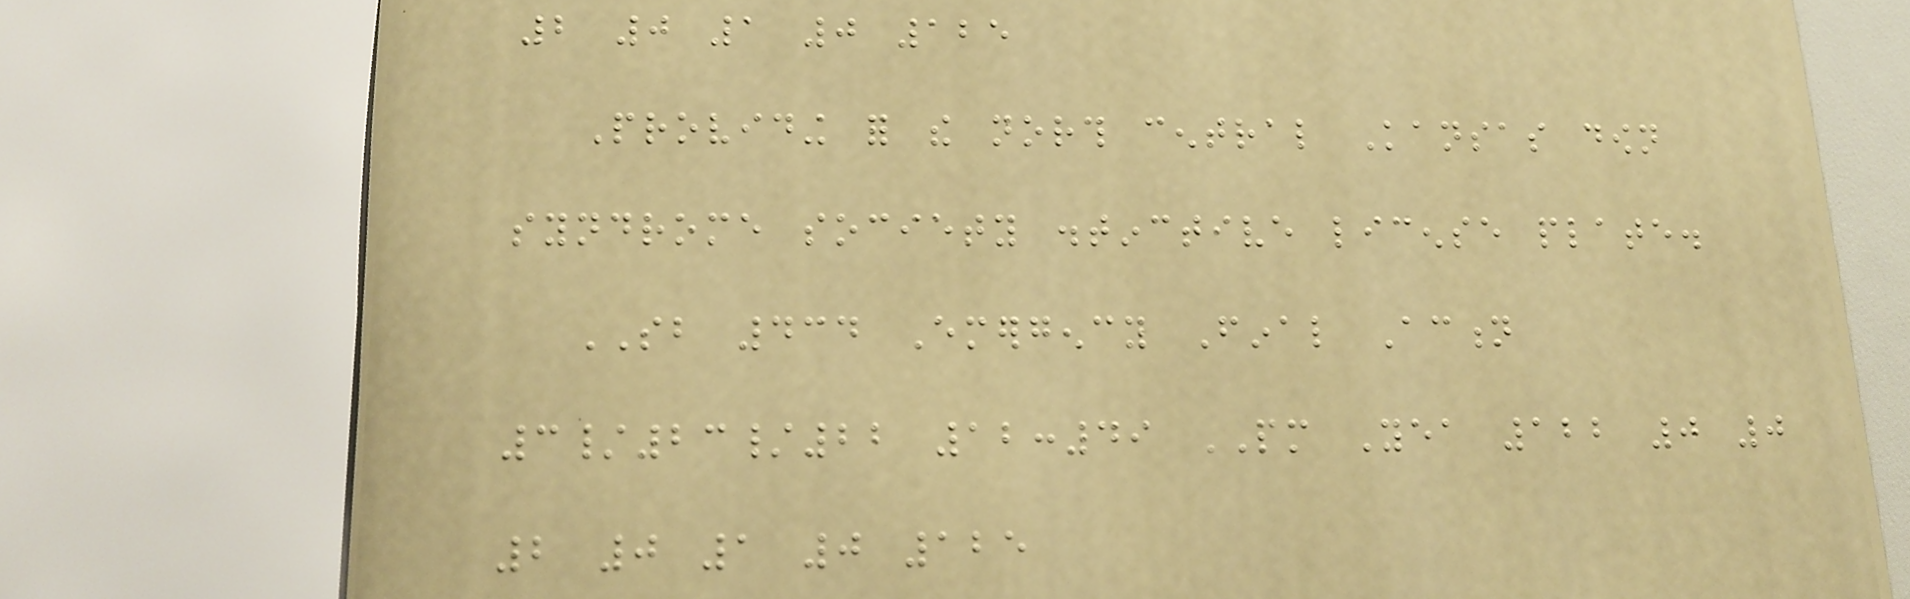2 0 1 0 125
Providing for the north central Kansas down
syndrome society distinctive license plate.
SB 434 Emergency Final Action
3/23/22 12:49 PM Yea 122 0 0
2 0 1 0 125
